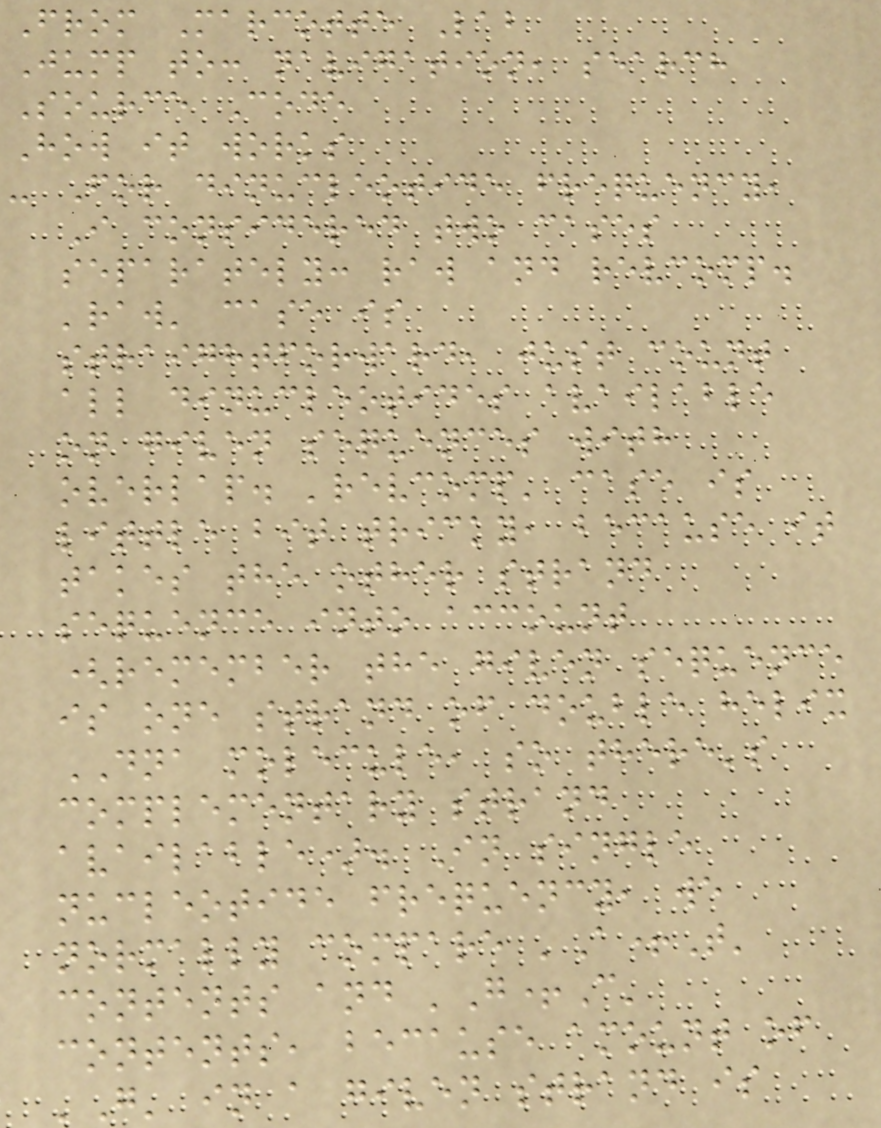From Marcotte Lab
Jump to: navigation, search
Source Code
How it works
- For dinucleotide frequency,
I considered two cases
separately: raw and revcomp.
'raw' case is
straightforward, just count
all dinucleotides available
on given sequences with
overlap. 'revcomp' case is
little bit tricky, because it
takes the other strand
sequence into account
(remember the given sequence
is one strand of double helix
DNA molecule, so there's
complementary strand
available). In single
nucleotide frequency, we
normally compare 'A+T'
contents and 'G+C'
contents, because amount of
'G' in a given strand is
